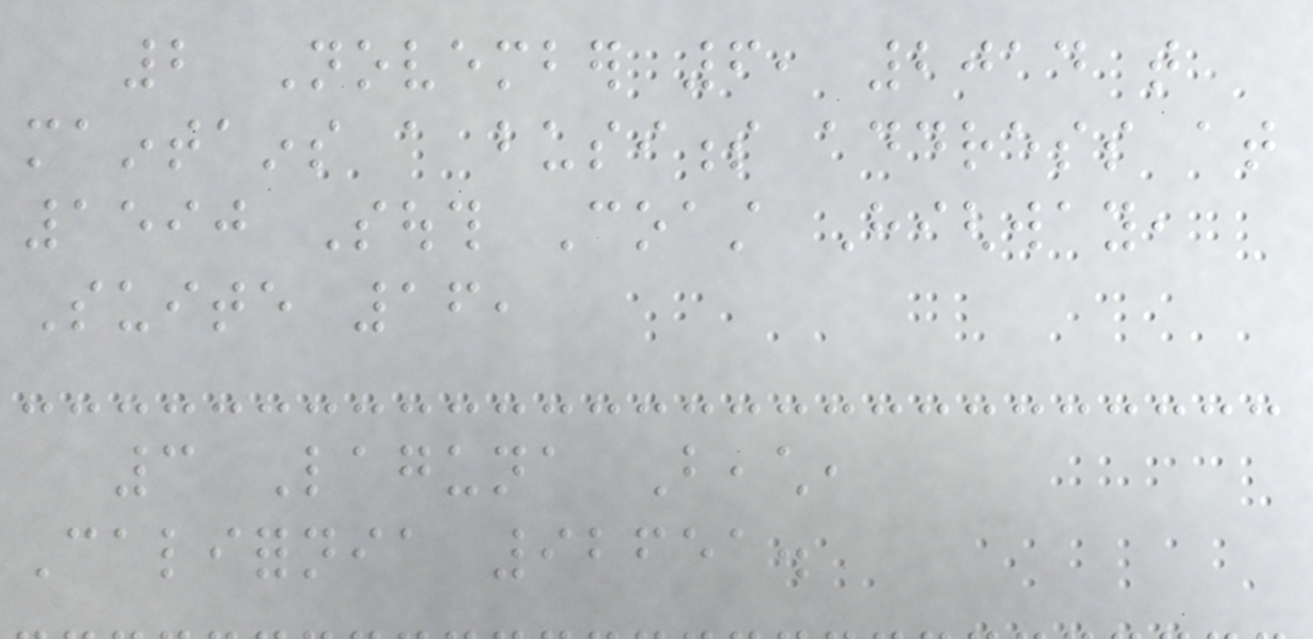2 November 6, 2014 that
maintains a business address at
1590 South Coast Highway,
Suite 16,
3 Laguna Beach,
California 92651.
